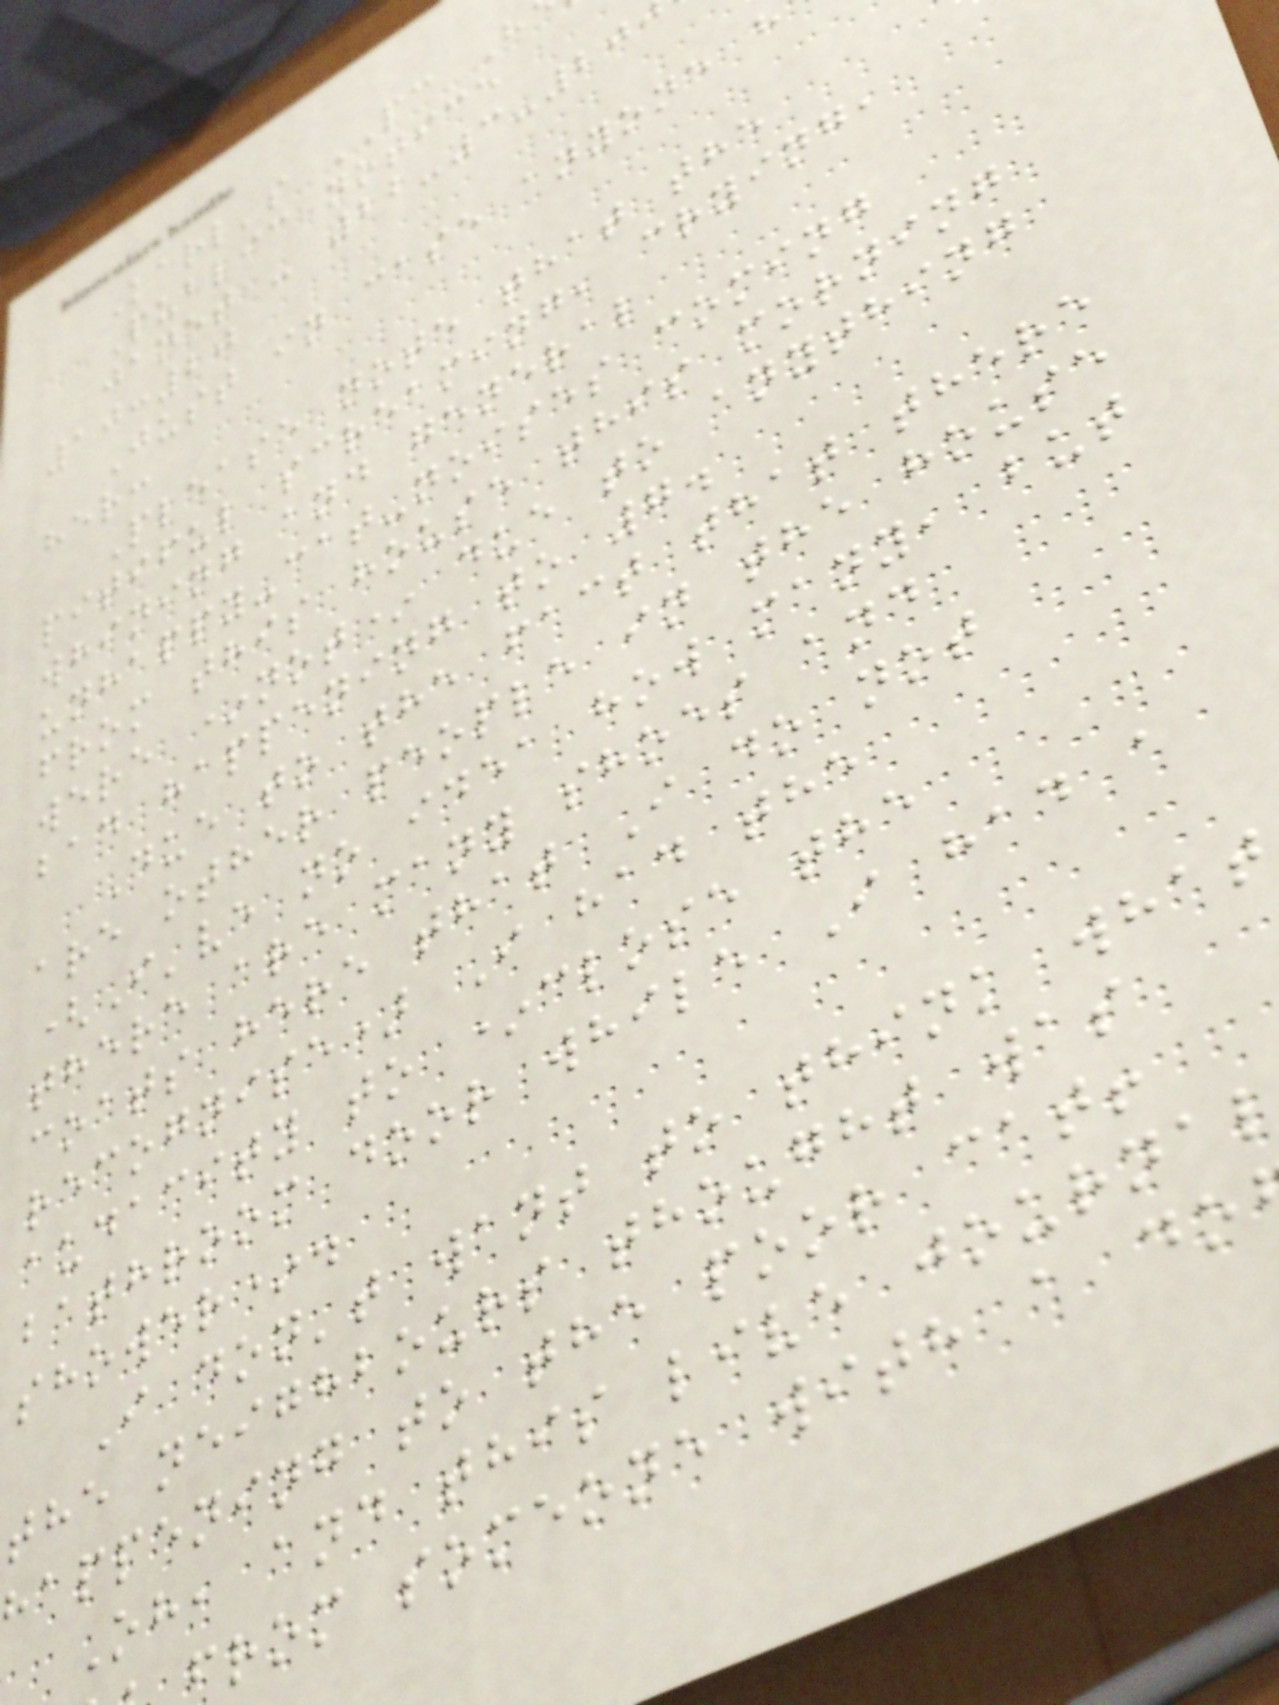Karl's PC H
Public notice
janet - 22-3-20
10:20
Just in case anyone h
her:
Please note that the
pitiful screaming, crying,
whining and general
unhappy-cat-noises coming
from this house this morning
were *not* due to anything
bad happening to 7.
Due to the fact that there
are other people in the house
(I've no idea how many, but
there are many shoes and
coats here that I do not
recognise) I had the
audacity to *close the
bathroom door while I had a
shower*.
I don't want to think what
the neighbours thought was
happening to the poor cat!
Oh, and this live journa
from someone with a do
